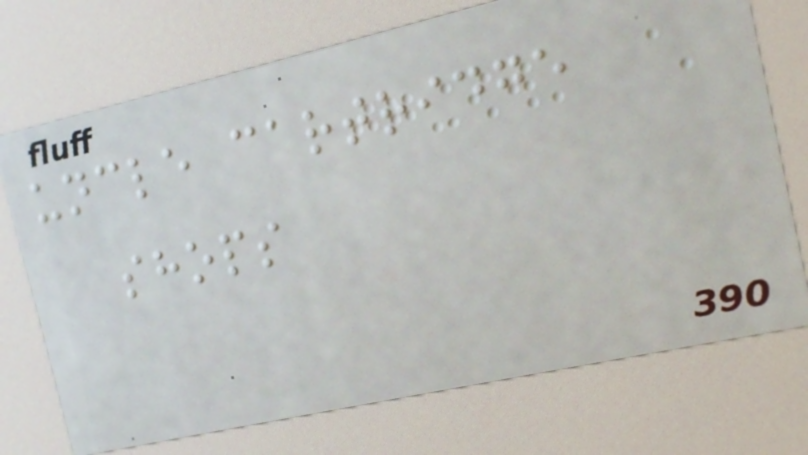uncle cartridge
shops
